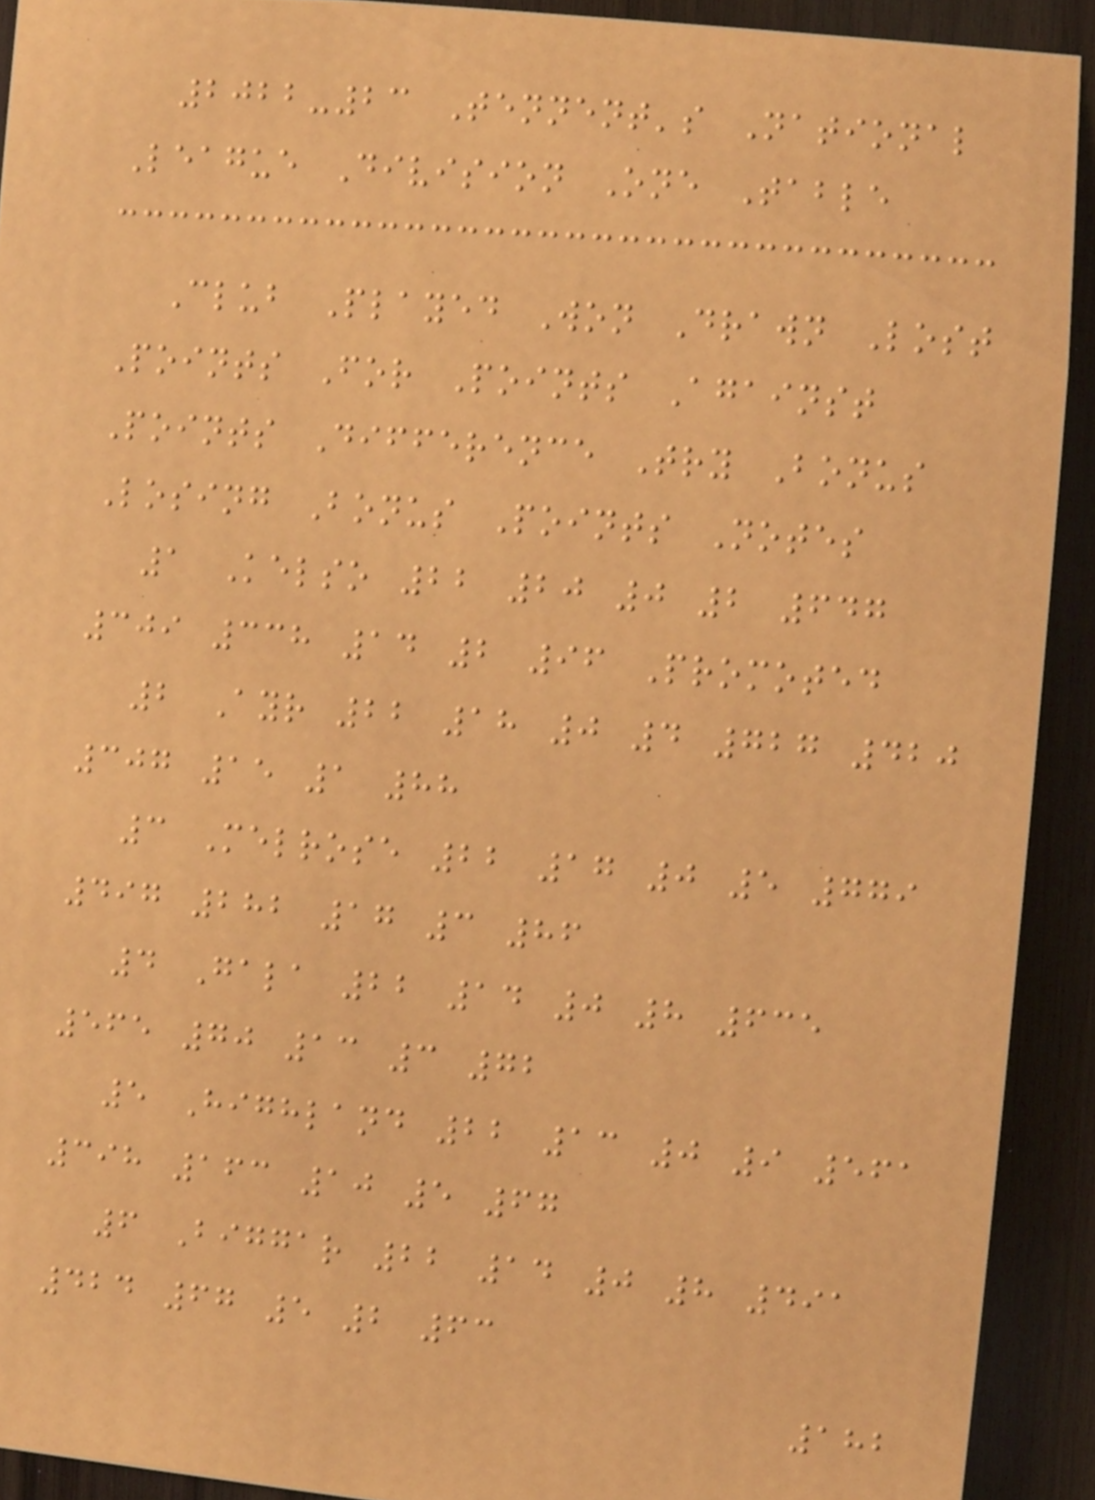2022-23 Tennent's National
League Division One Table
Club Played Won Drawn Lost
Points For Points Against
Points Difference Try Bonus
Losing Bonus Points Notes
1 Kelso 22 20 0 2 647
309 338 14 2 96 Promoted
2 Ayr 22 18 0 4 727 420
307 15 1 88
3 Melrose 22 17 0 5 779
497 282 17 3 86
4 Gala 22 14 0 8 635
565 70 13 3 72
5 Highland 22 13 0 9 561
398 163 10 5 67
6 Biggar 22 14 0 8 491
424 67 5 2 63
182
